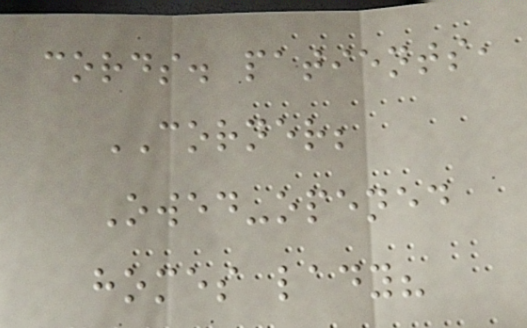cords. patients,
CORNER;
Owed-opened
homes lady?
